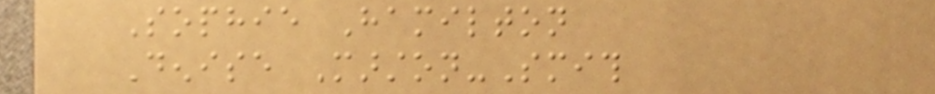Sophie Hamilton
Denise Marston-Smith
